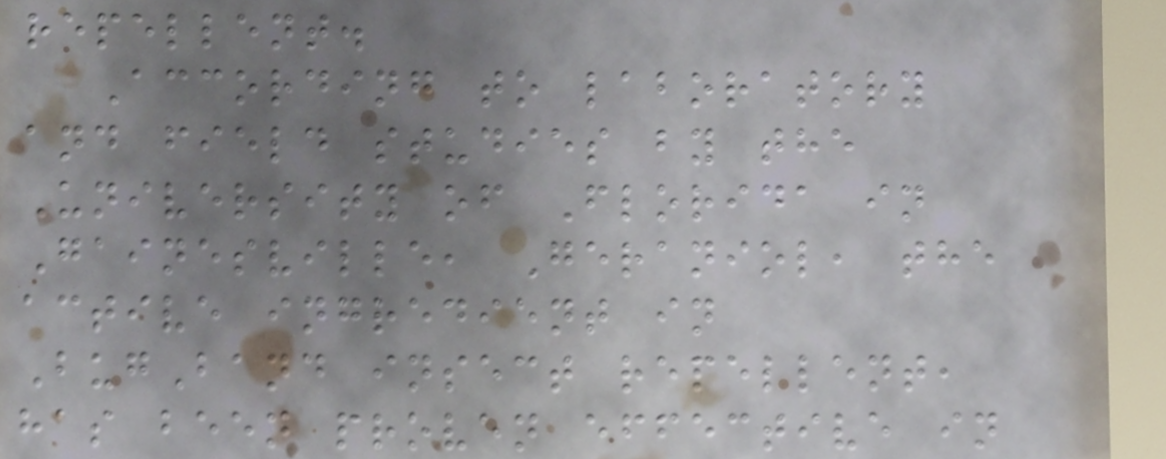repellent.
According to laboratory
and field studies by the
University of Florida in
Gainesville, Geraniol, the
active ingredient in
BugBand insect repellent,
has been proven effective in
